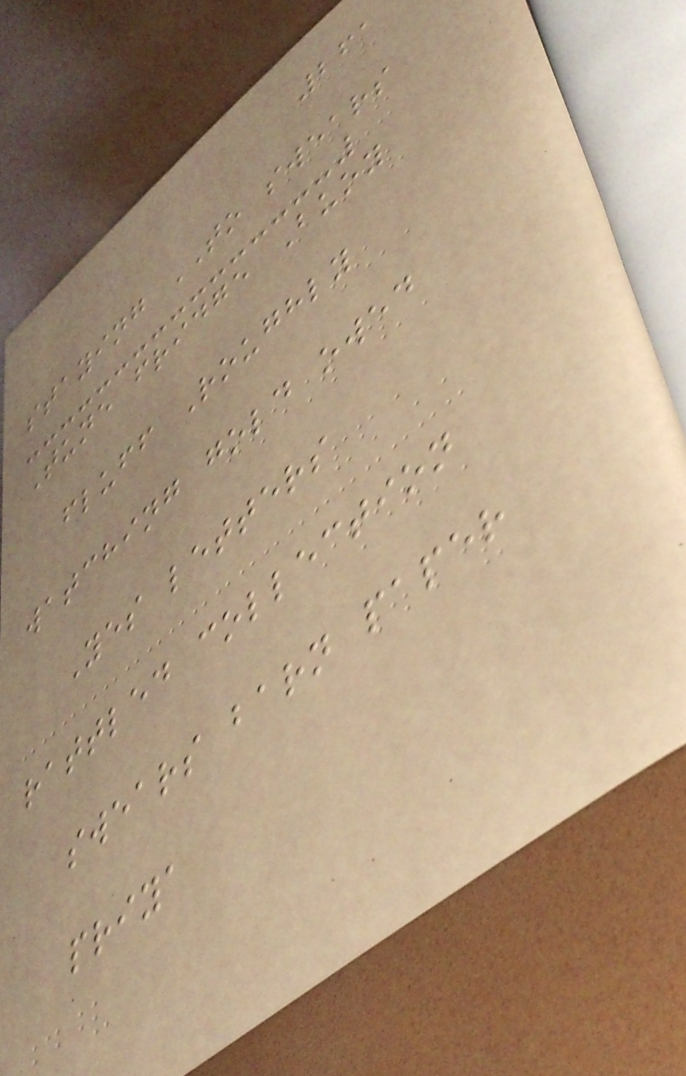261
staying TO swears
Tune fridge Buoy
fluff Roughly
watching gold owed
Yes letters
rattled collection
swears barn paper
priya
